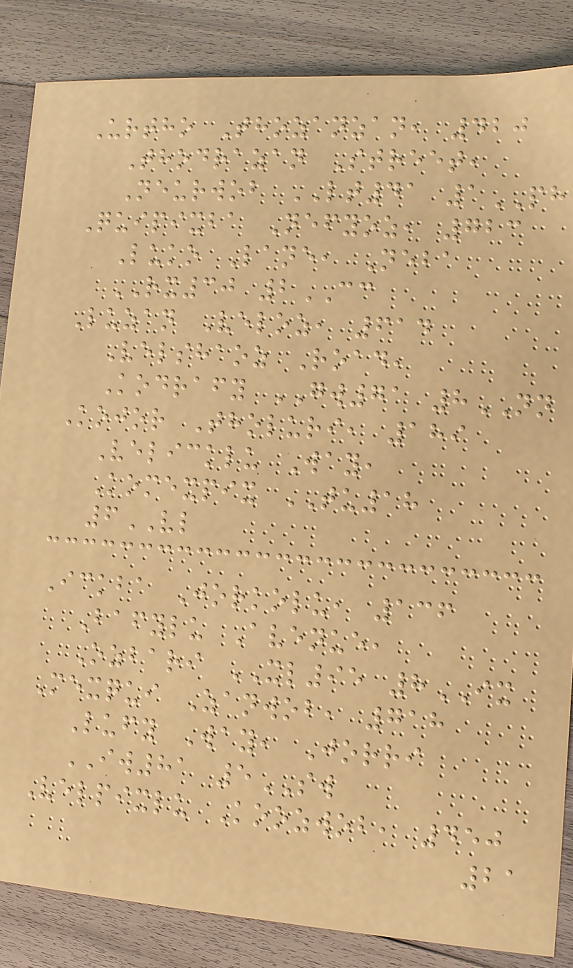Urtho Thozanzan, 420
Thodrazan Street,
Neurwob LT41 1PH
Quipixba Nefyoz, 723
Luko Lane, Neba
RX30 2CC
Luzan Veloz, 614
Velshaoz Road,
Kodrafy GW71 8NN
Kojor Tholuri, 189
Velicklu Way,
Komexpix TU18
6VL
Ickba Jorkolu, 136
Bafylu Avenue,
Ozbari XL95 8IX
Mexqui Zanwob, 718
Lufy Way, Jorri
IW81 5SW
Velpixlu Koozwob, 450
21
